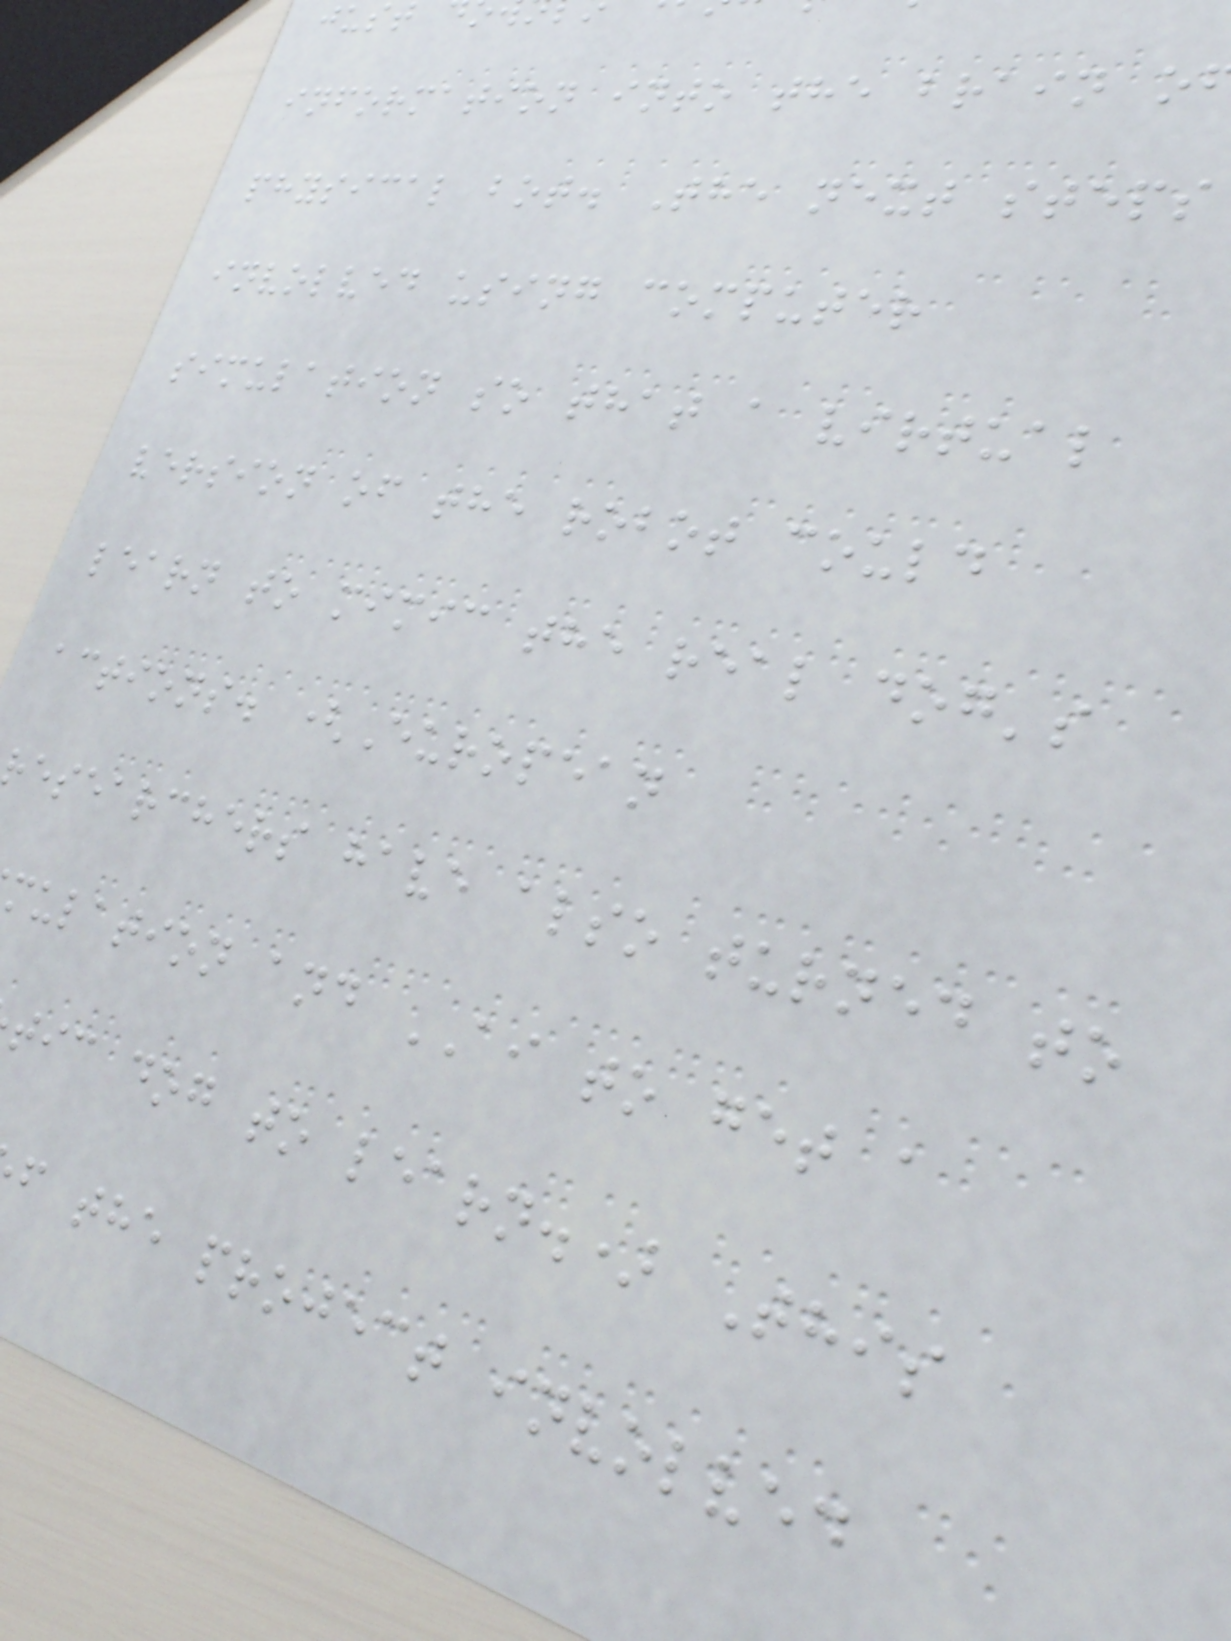information into the brain o
physical bot. The next steps
involved using computer
simulation so that a virtual
version of the robot could
learn to mimic the real dog's
actions. (European
researchers have also turned to
mulation and AI to get a
tic dog to learn.) This
f the project involved
